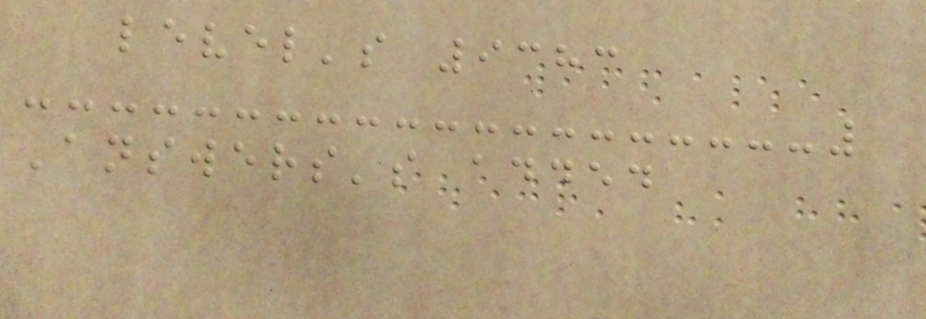level's 9383
Answers's added
